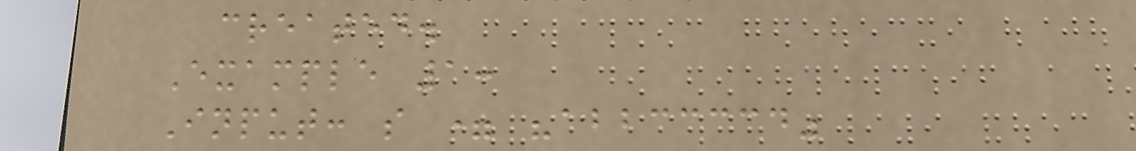created.
Example 1:
Input: s = "abbccccd"
